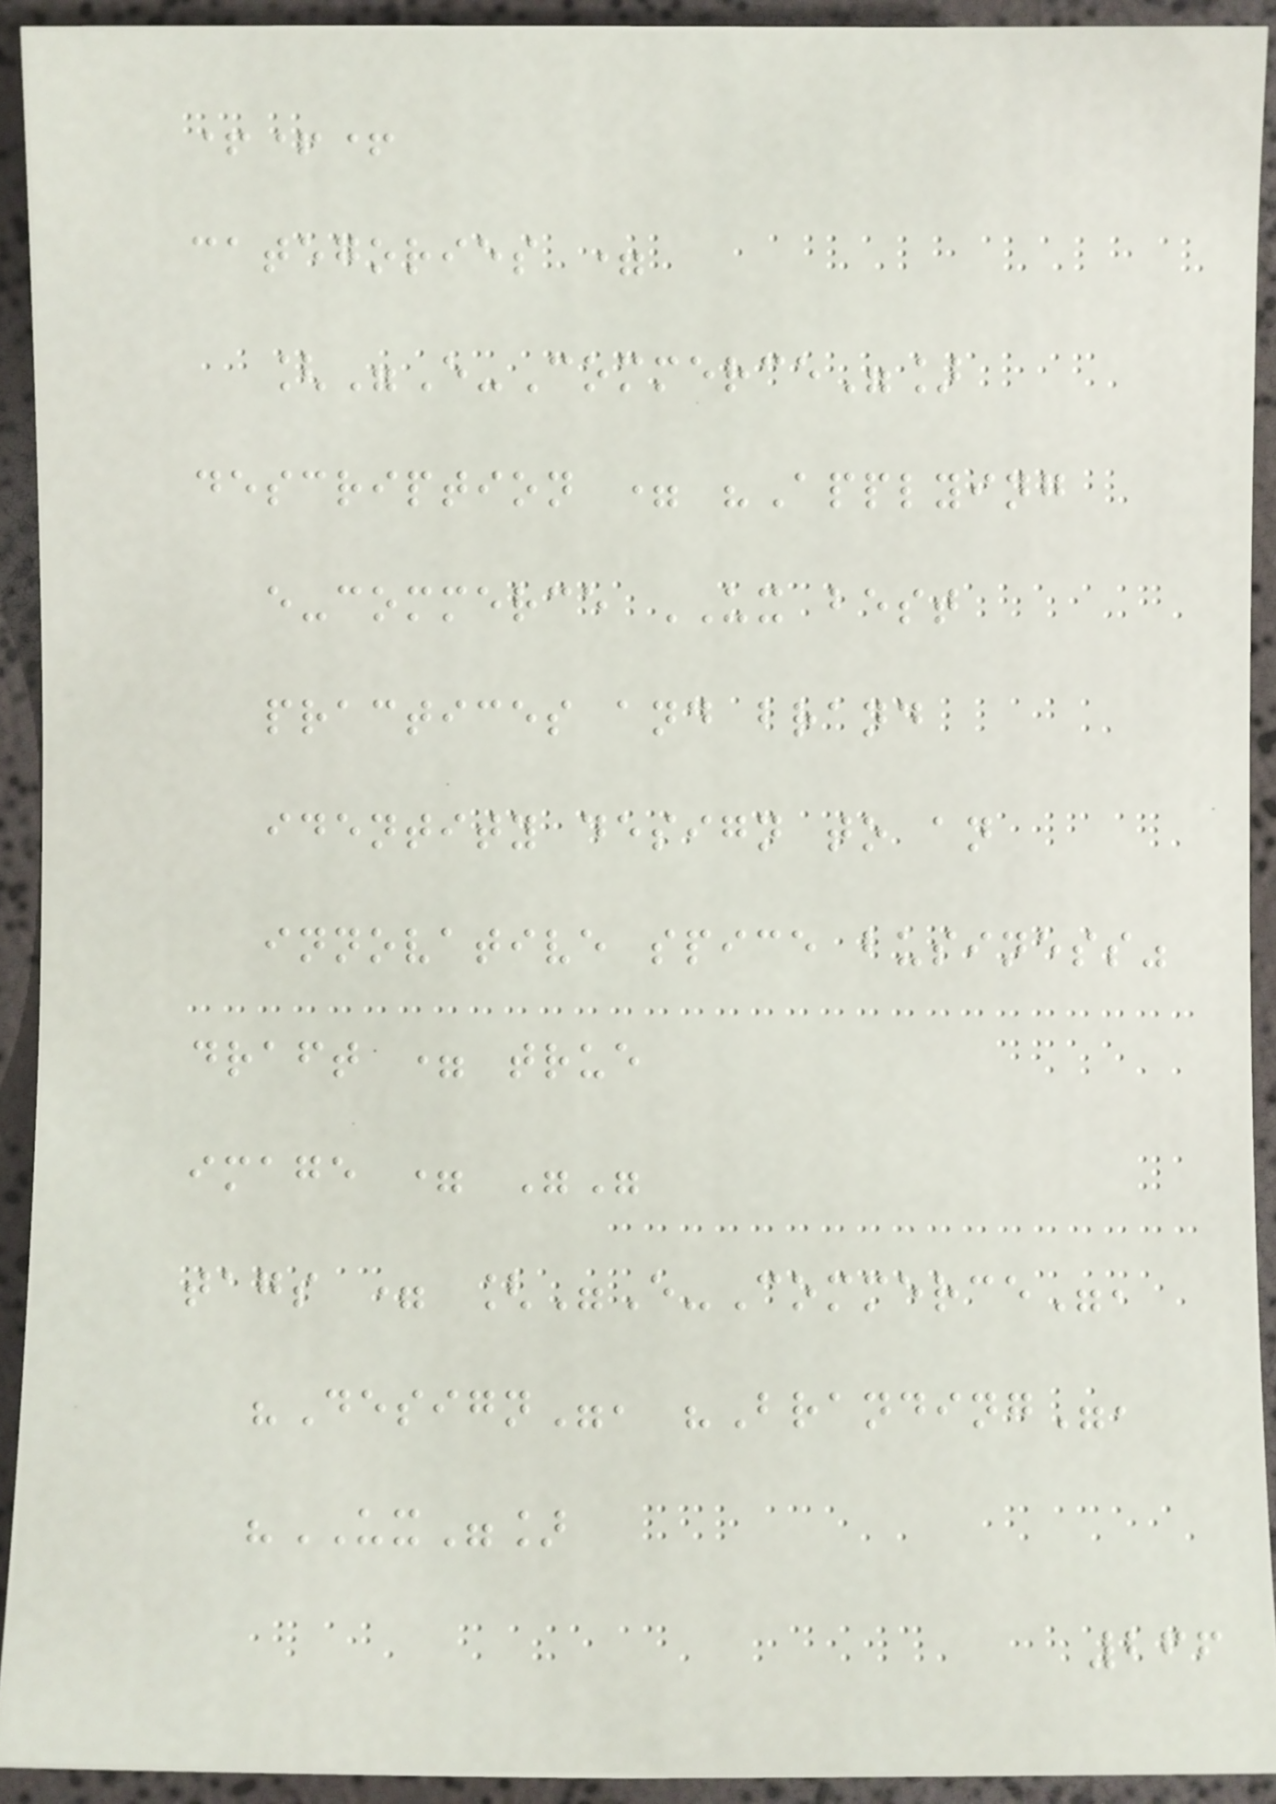+++
categories =
["E-Commerce"]
description = "Applying
e-commerce UX best
practices and brand
identity design to an
innovative spice business"
draft = true
image = ""
tags = ["E-Commerce",
"Design", "Branding",
"UX"]
266
